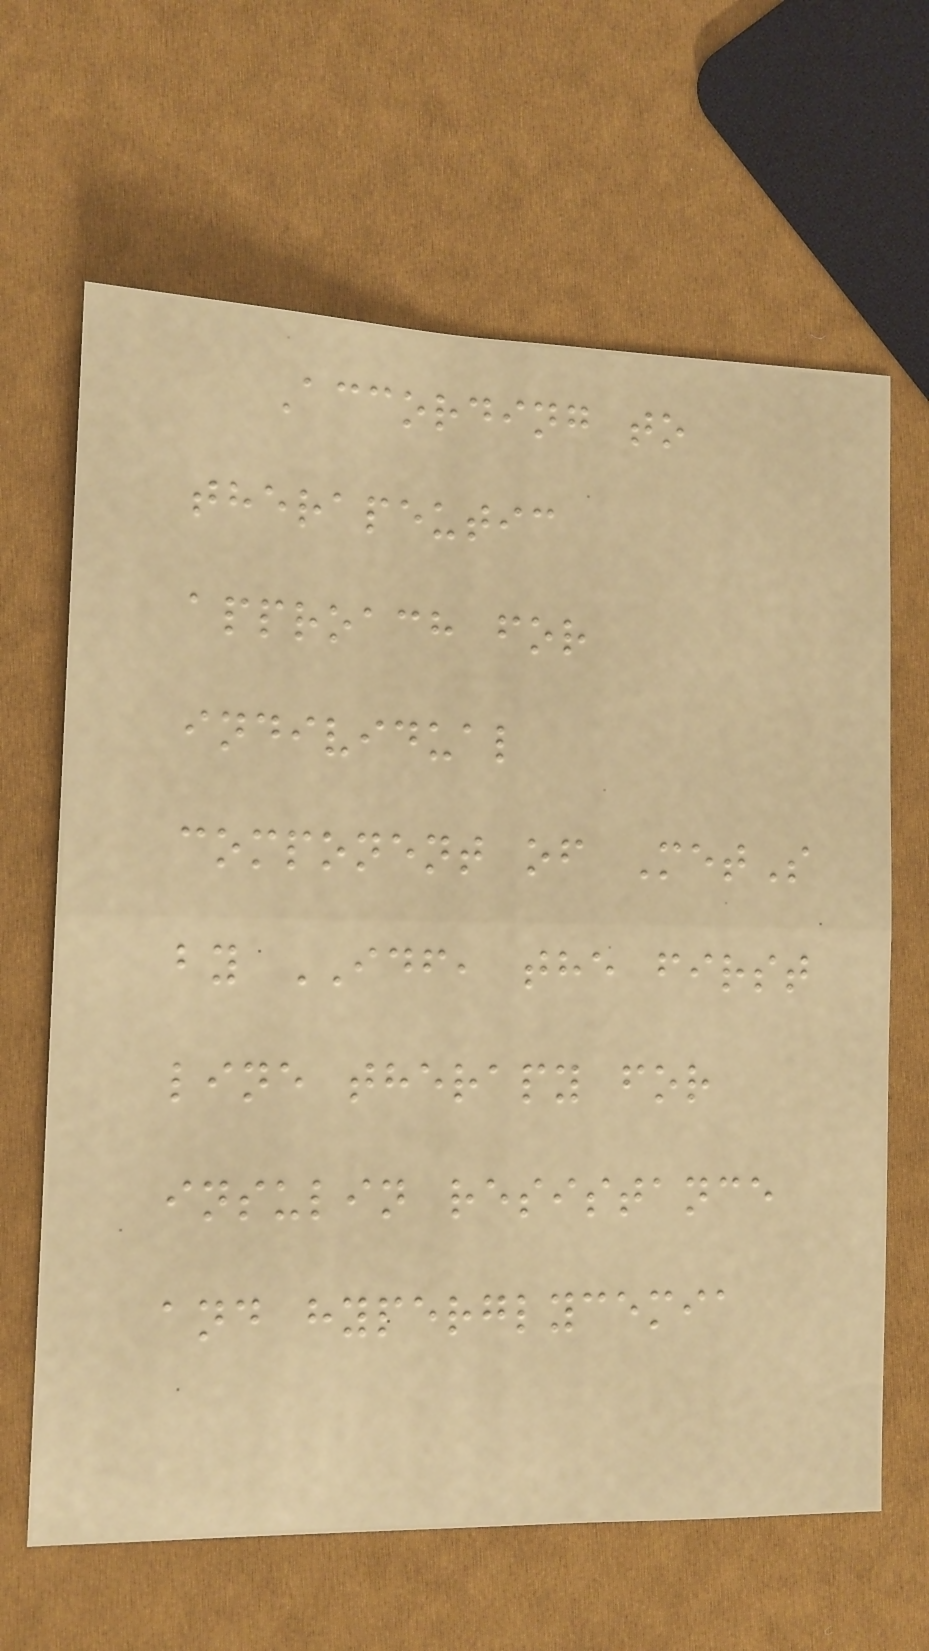According to
therapeutic
approach for
individual
component of MetS
by IDF, the first
line therapy for
insulin resistance
and hyperglycemia
